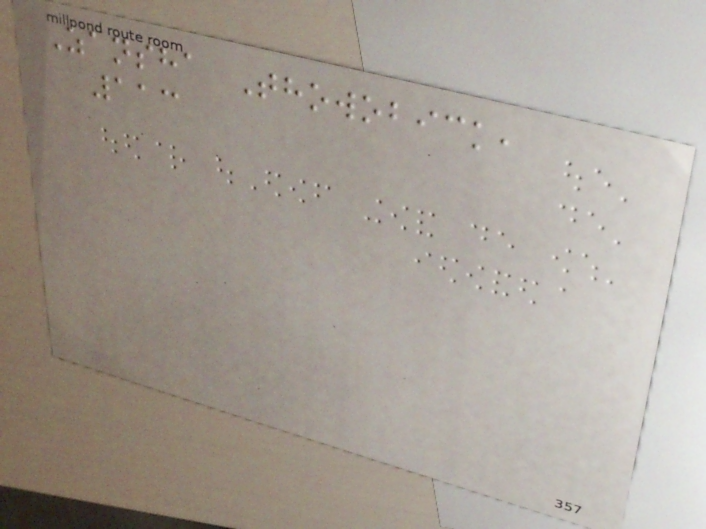Zansha Thowobick,
113
